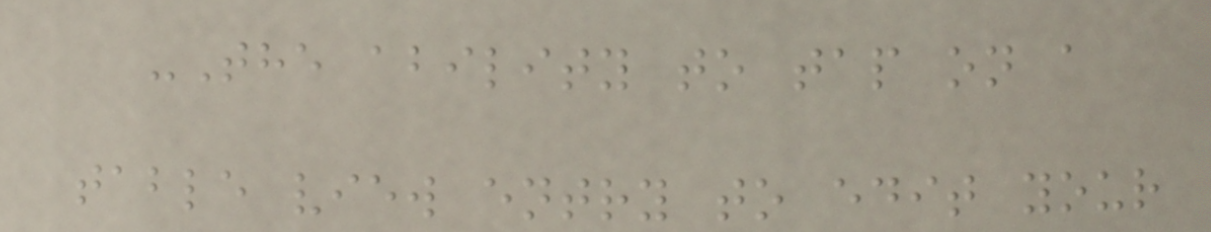-The ability to tap on a
table view entry to edit your
